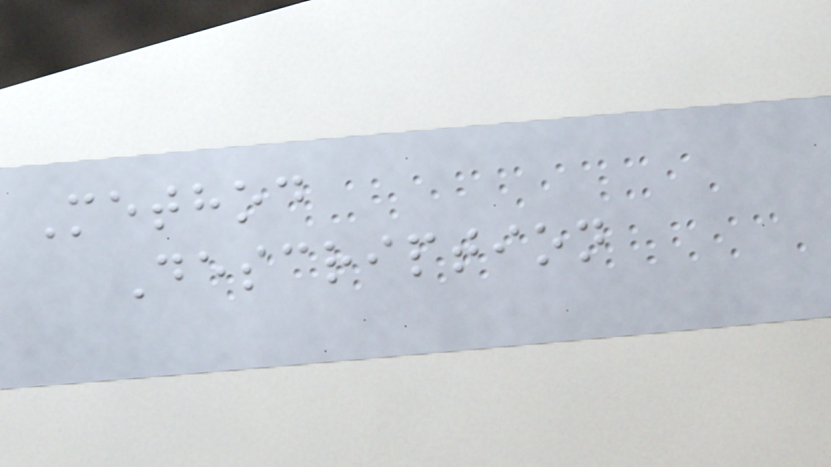Method
Description
